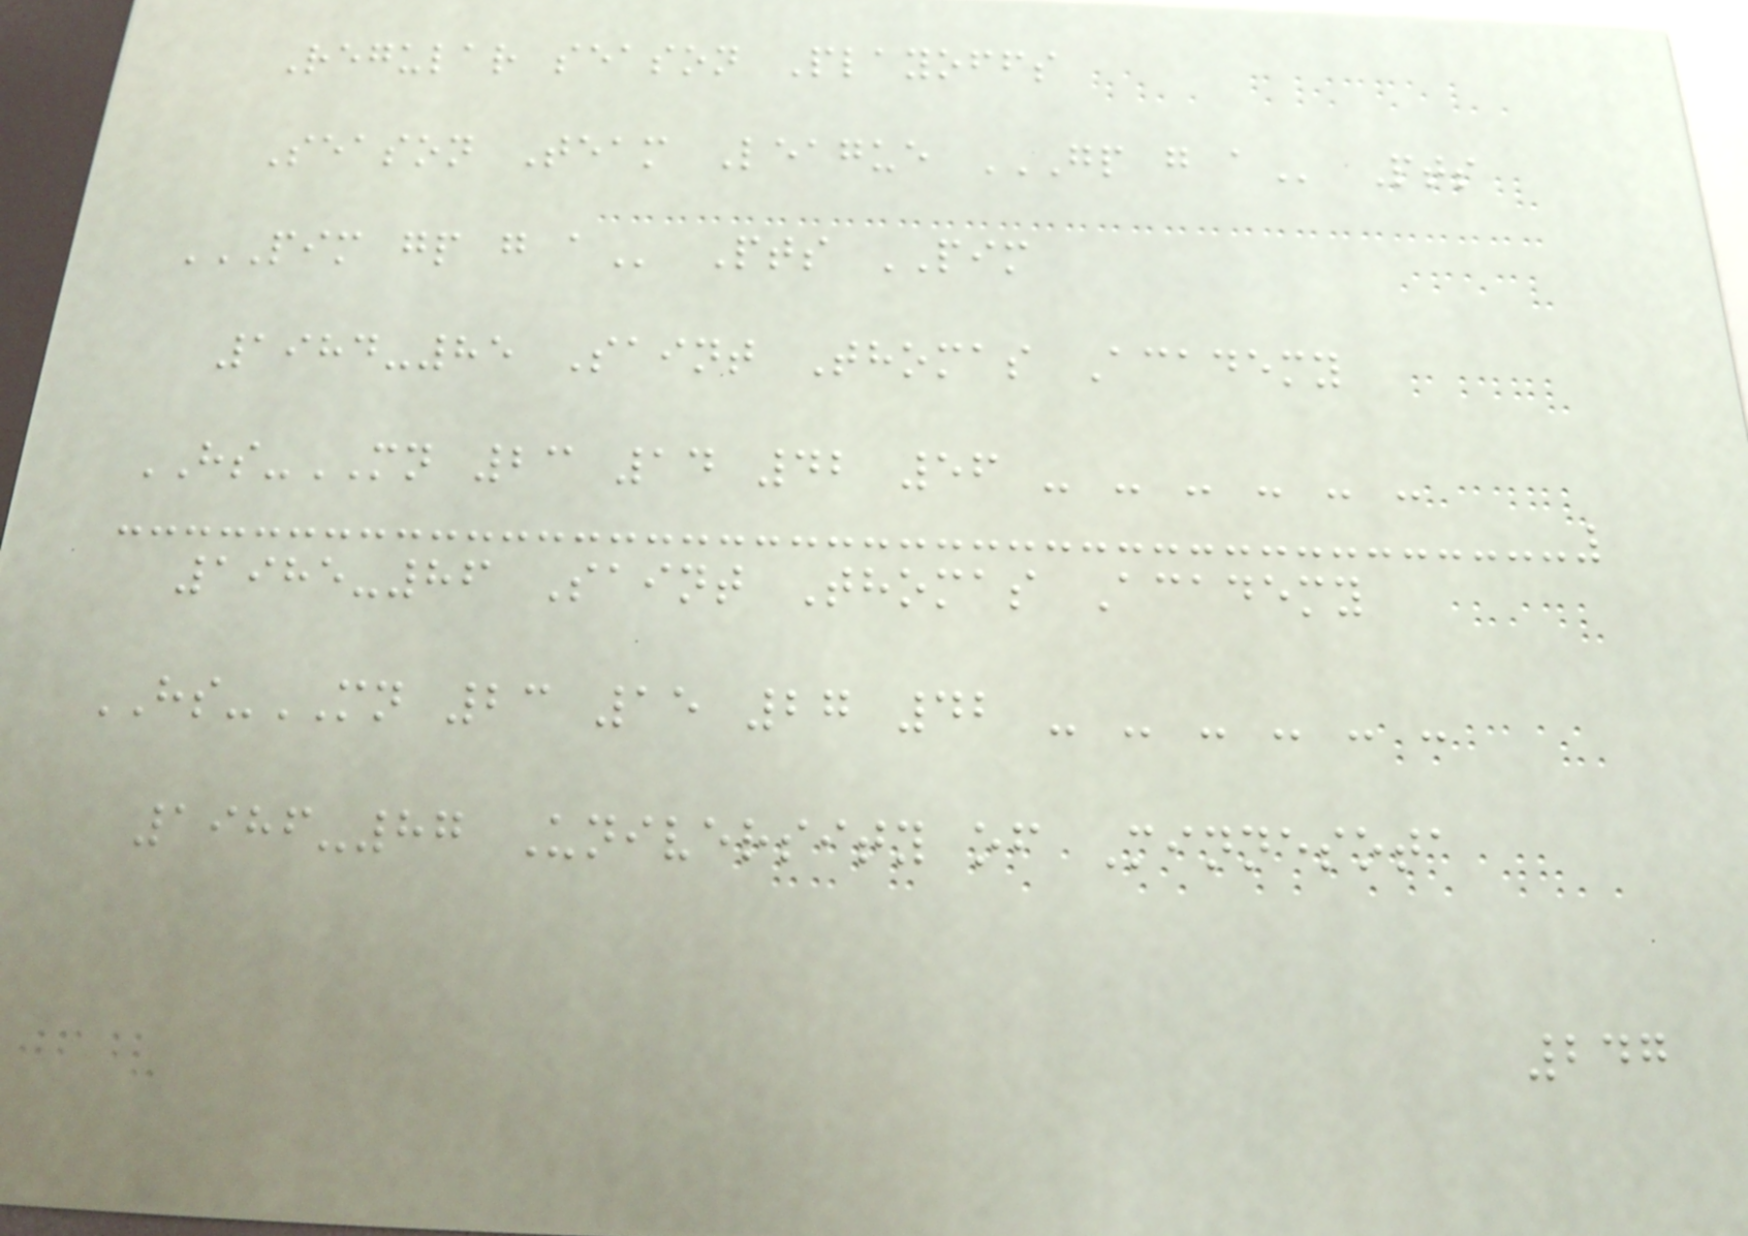Regular season Playoffs
Season Team League GP G A Pts
PIM GP G A Pts PIM
1984-85 Saint Thomas Academy
HS-MN 23 14 42 56 - - - - - -
1985-86 Saint Thomas Academy
HS-MN 23 15 27 42 - - - - - -
1986-87 University of Minnesota
247
